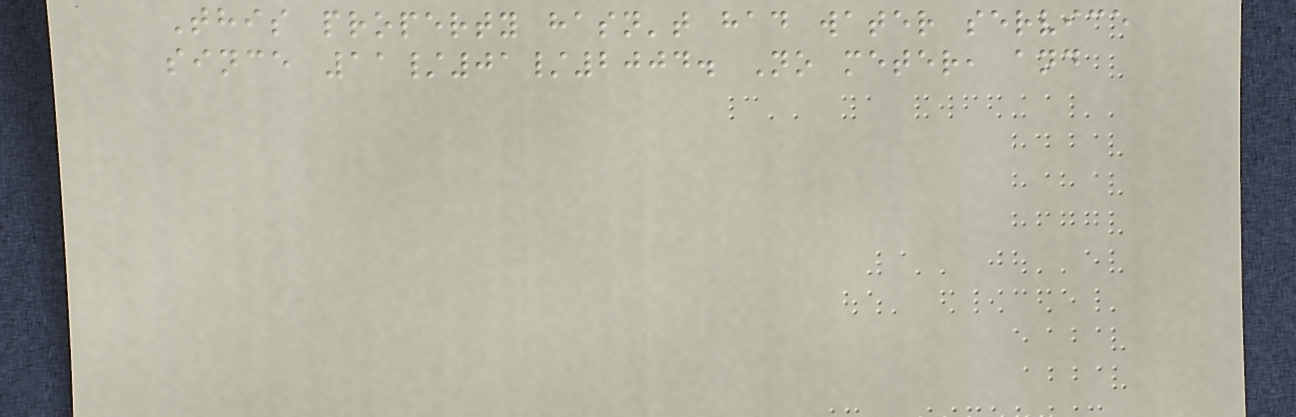This property hasn't had water service
since 11/01/2004. No meter, and
